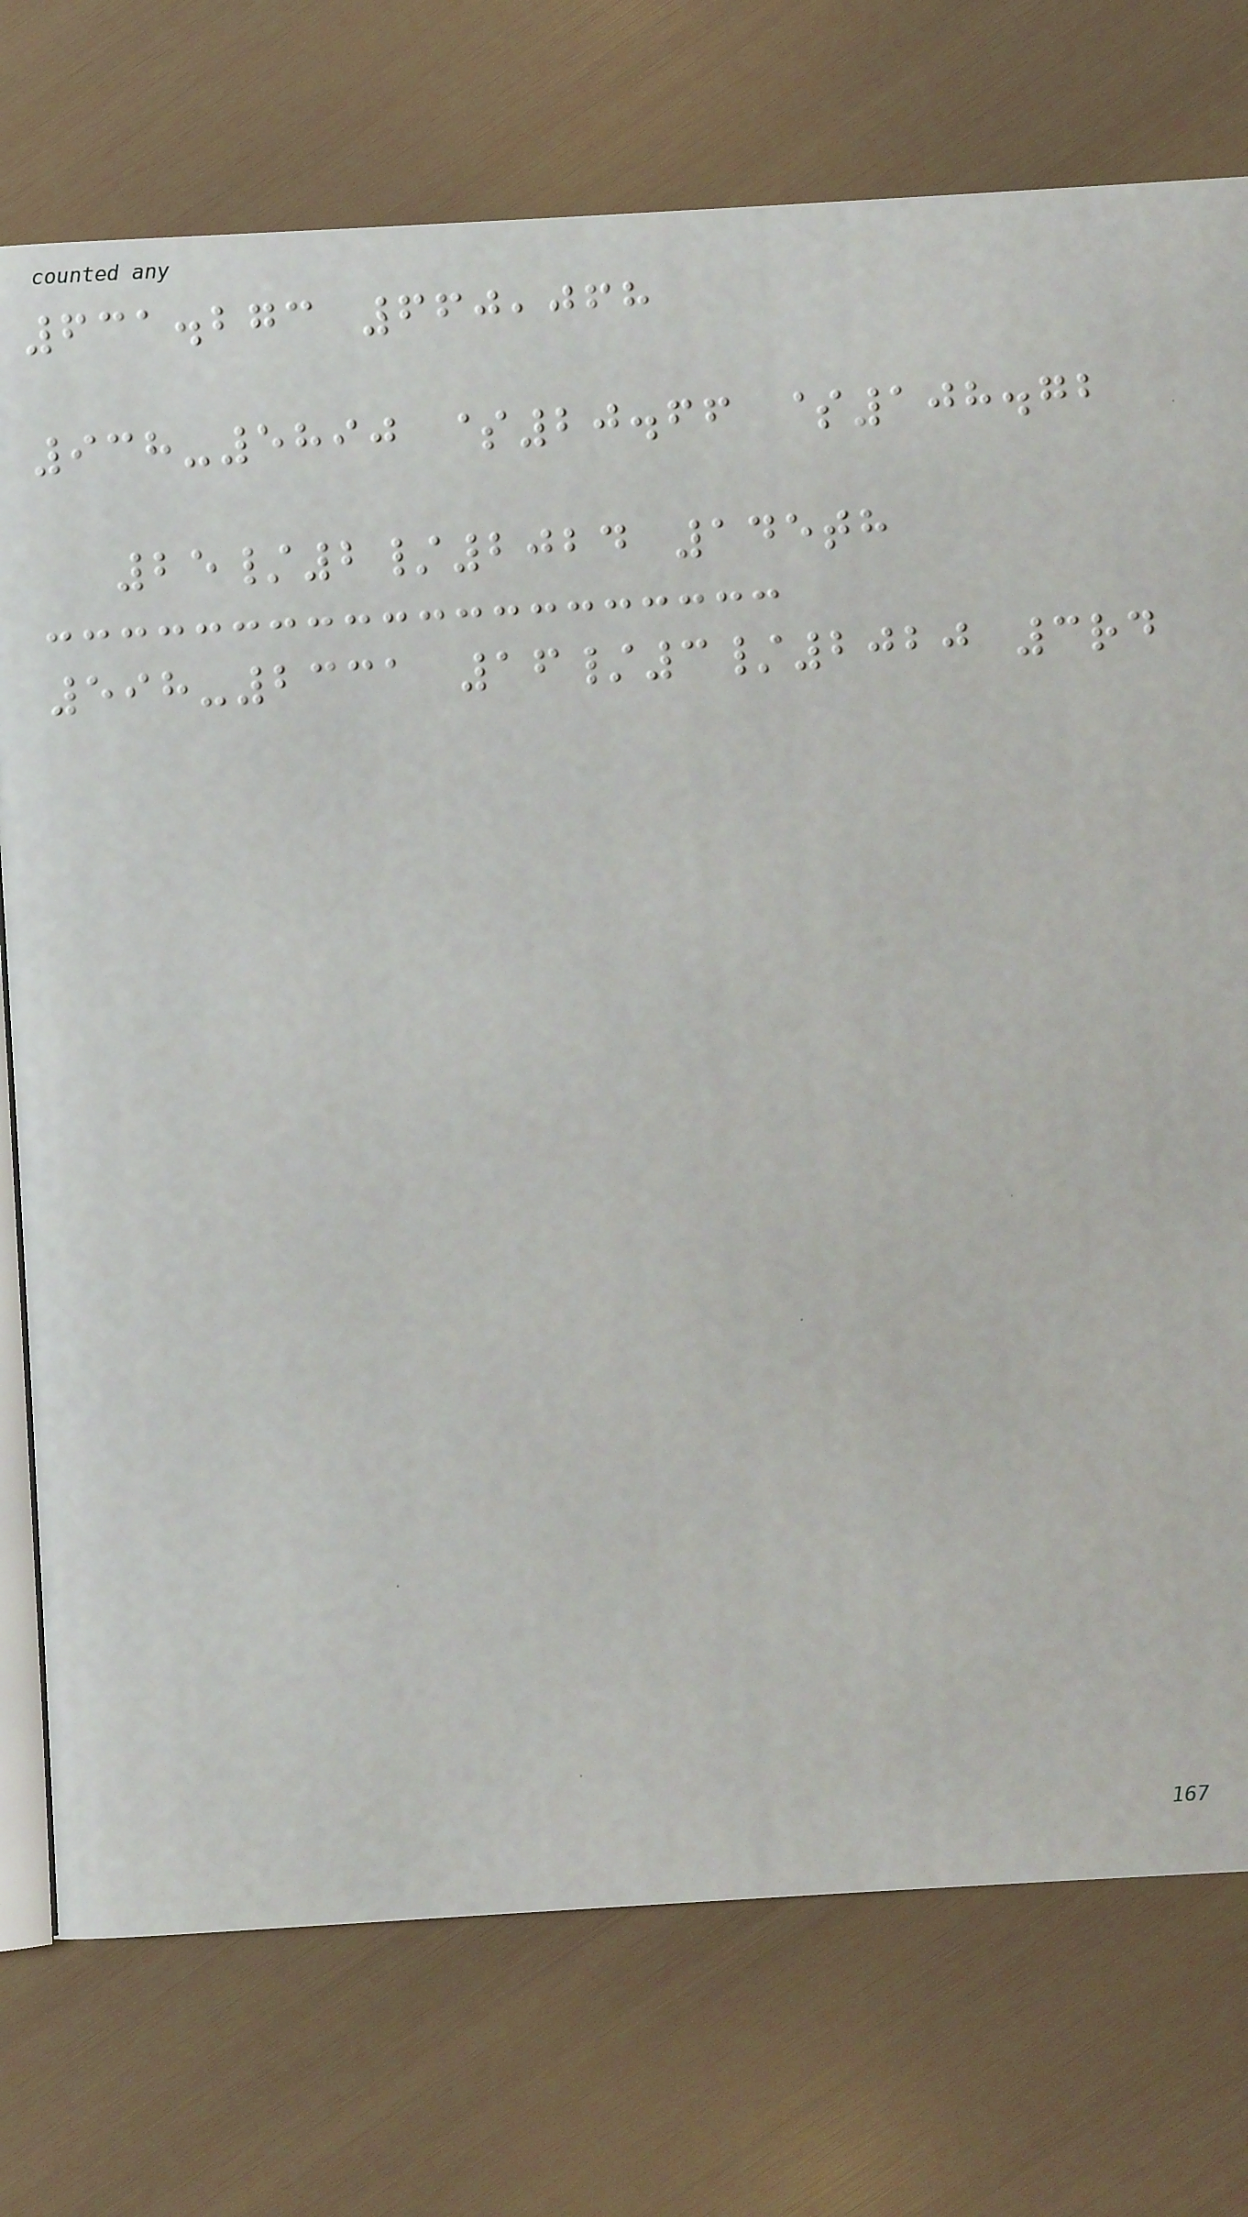631.273 660,068
938-5890 $20.66 $108.72
25/2/2024 145th
598-2331 16/3/2020 3rd
